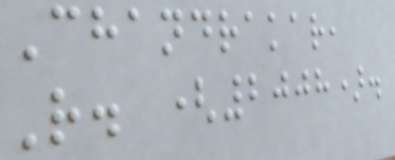Chandrakar,
R. (2008).
